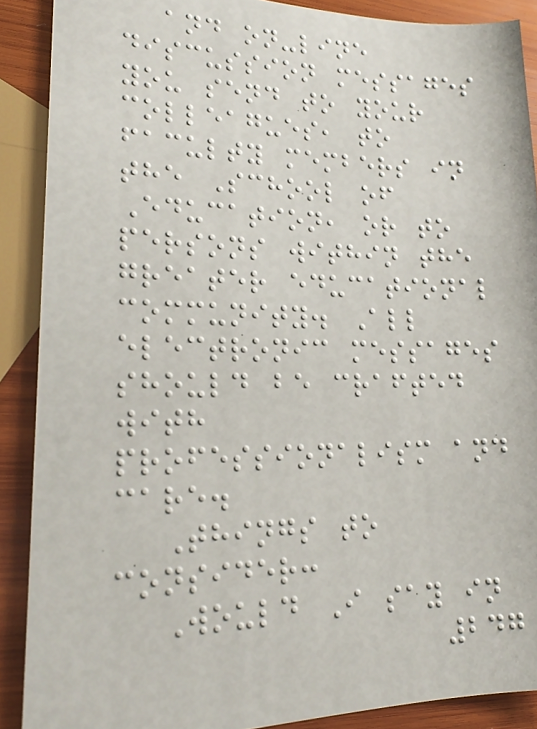and on-line
discussion messages
you send to your
colleagues, to
faculty members in
the School of
Education, or to
persons within the
greater educational
community. All
electronic messages
should be crafted
with
professionalism and
care.
Things to
consider:
Would I say in
247
